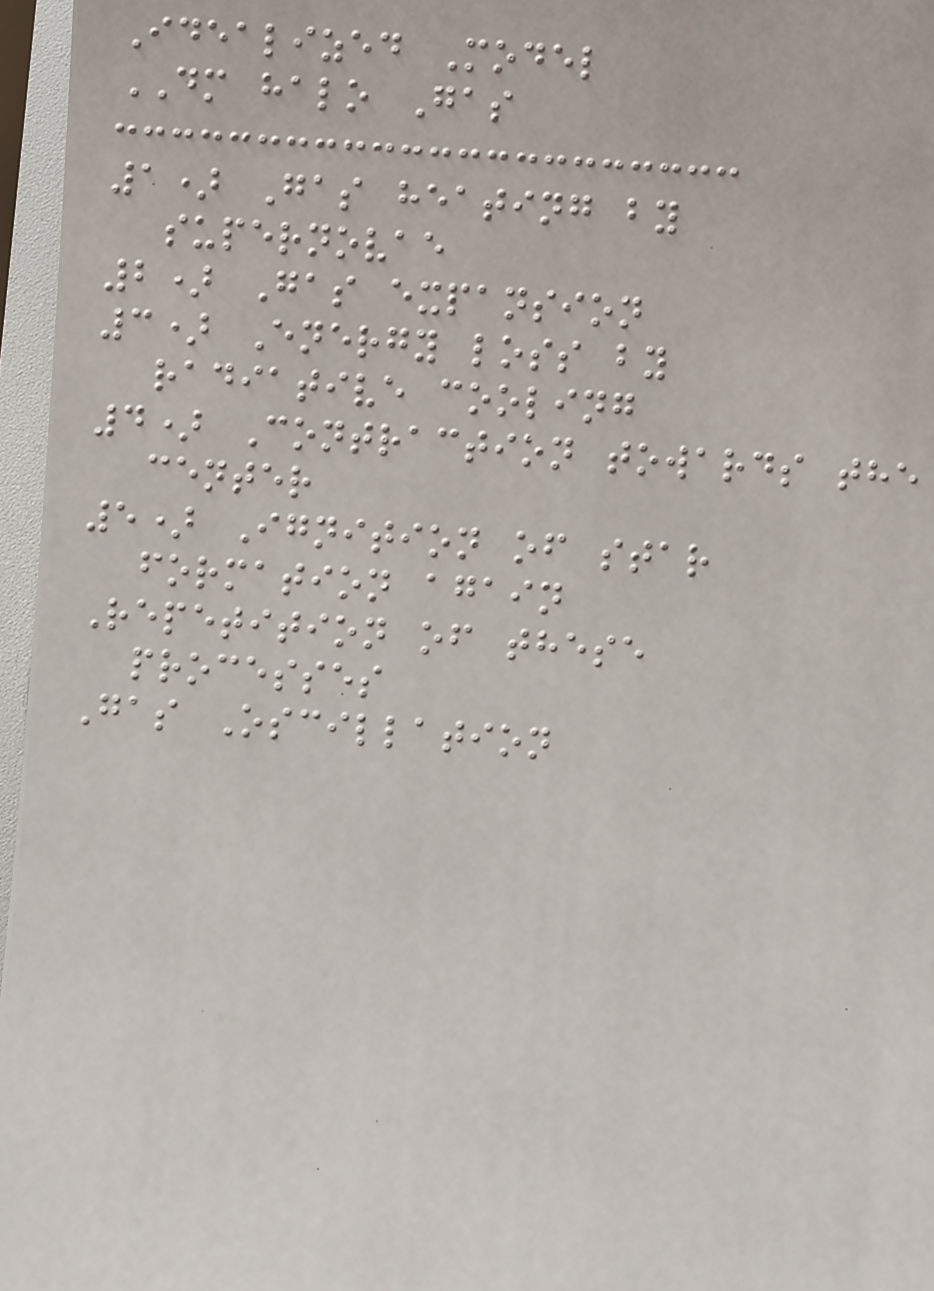Idealized Model
DM halo Gas
1) Gas heating by
supernovae
2) Gas expansion
3) Energy loss by
radiative cooling
4) Contraction towards the
center
5) Ignition of star
formation again
Repetition of these
processes
Gas Oscillation
